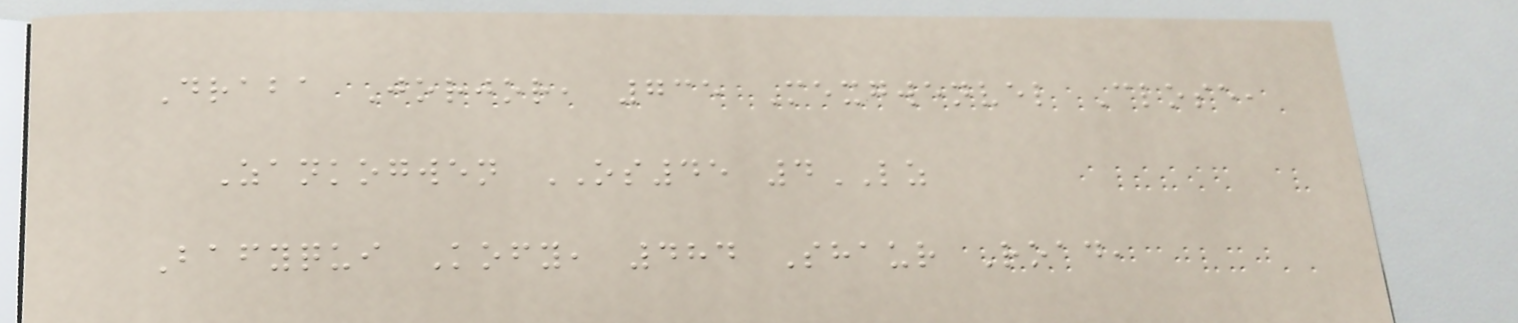Draba Jorjor, 735 Mexgwenvel Close,
Zankogwen OS45 4LZ
Bafyqui Kofy, 484 Shaur Road,
